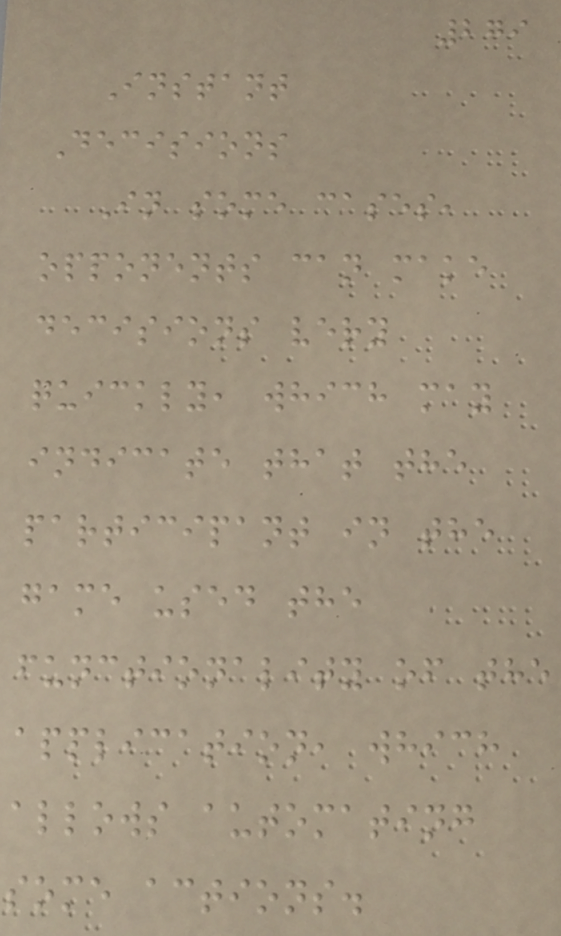279
Instant
Decisions
In some cases,
opponents can make
decisions very
quickly, which may
indicate that the
participant in the
game used the
functionality of the
application, which
allows automating
some actions.
